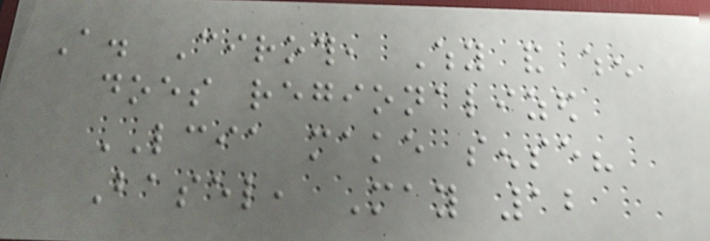A. Ciroth, Why and when
does regionalized
LCIA make sense?
Basel, May 12
